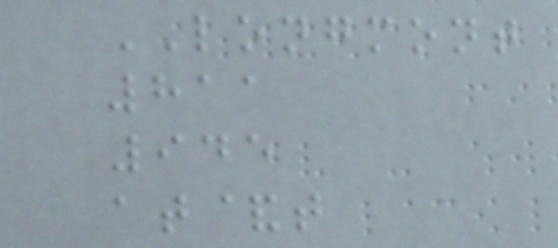LONGMONT
811
945
at&t
